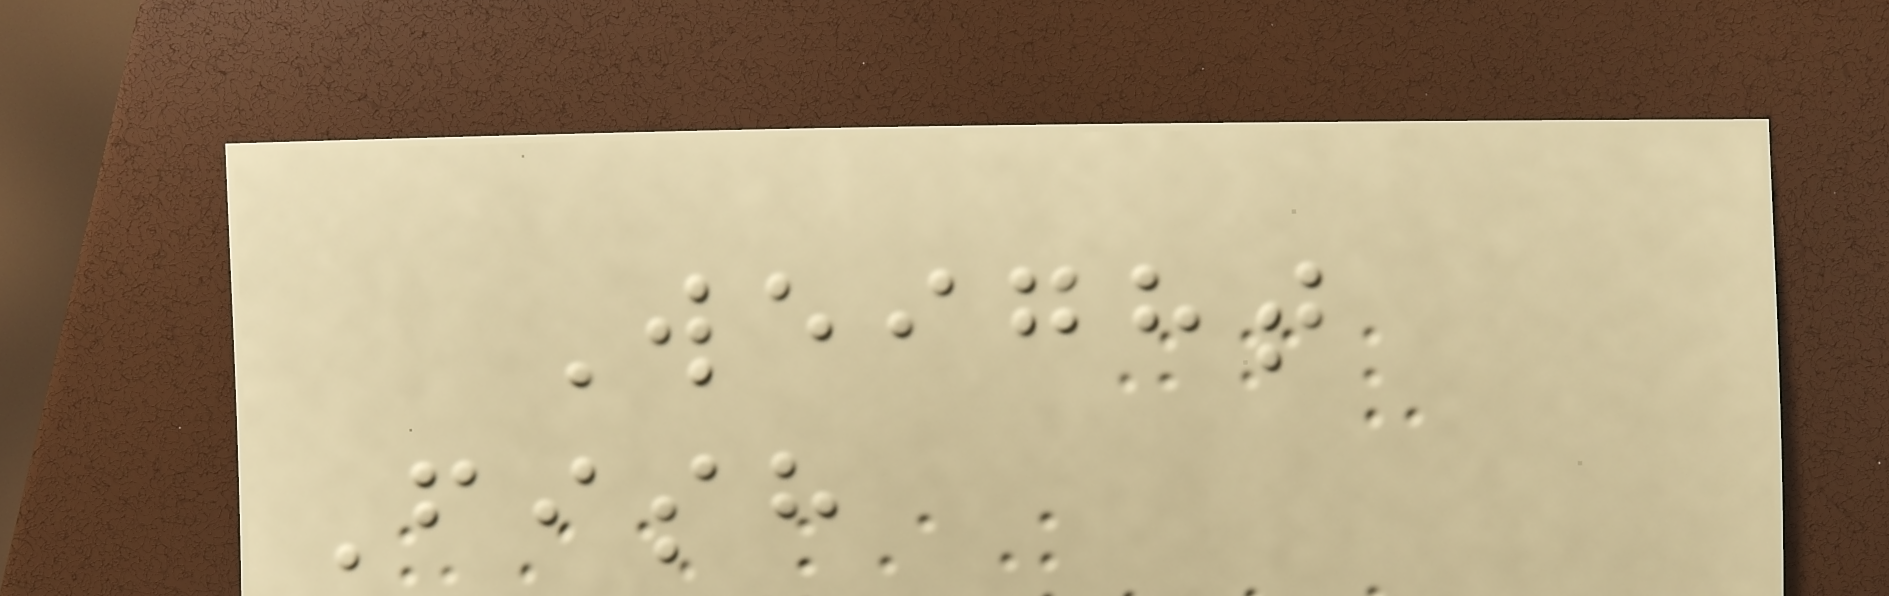Weight
Fish
